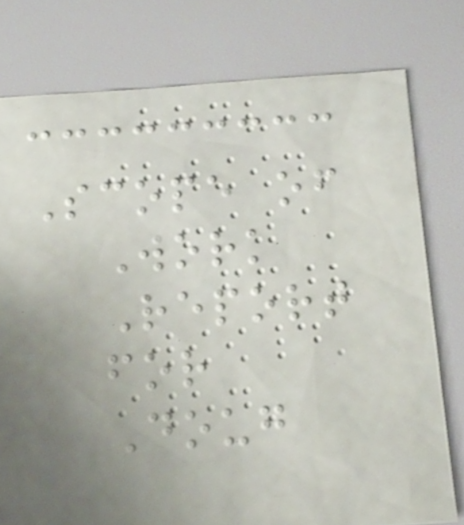Scope of
Work
Report
for
Doug
